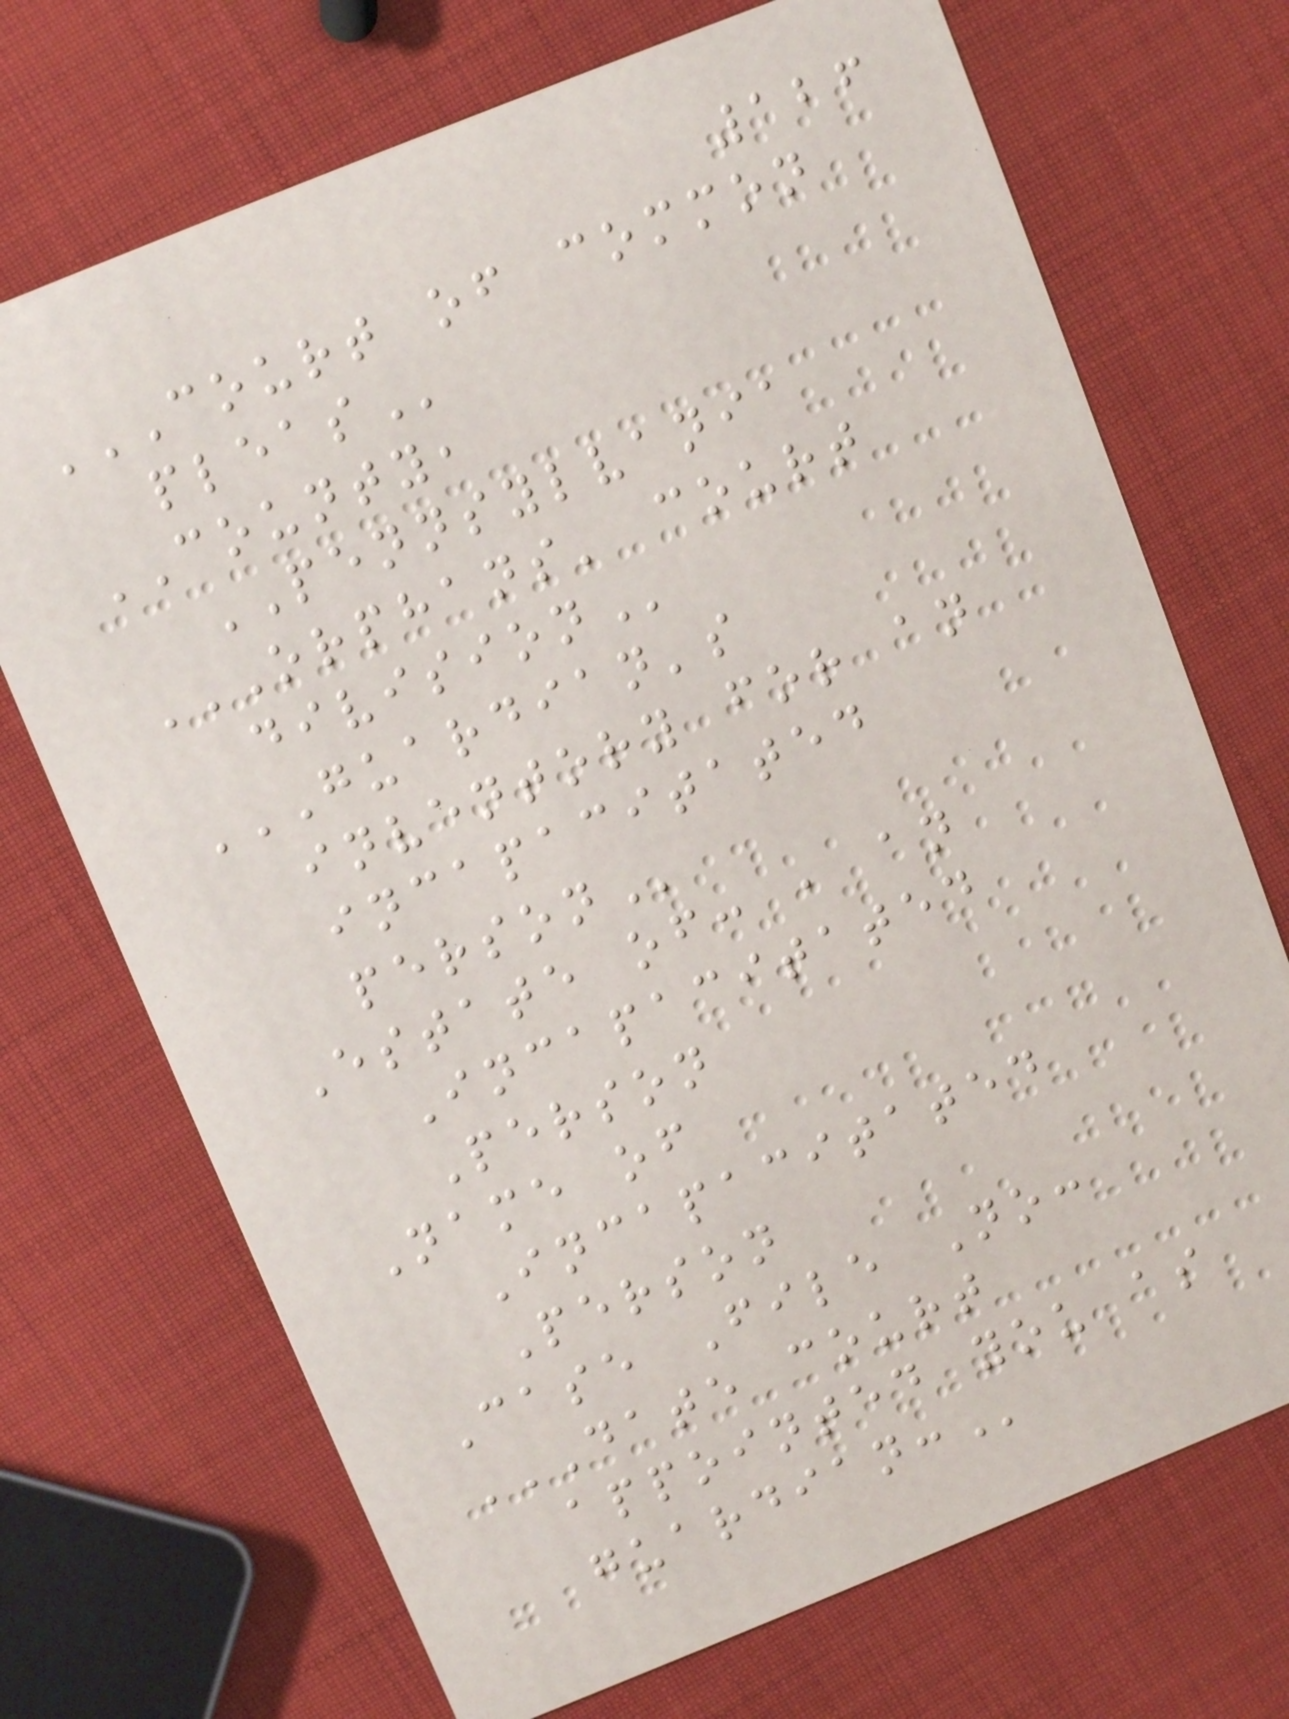126
COURT OF COMMON
PLEAS
COUNTY,
PENNSYLVANIA
ORPHANS' COURT
DIVISION
GUARDIAN'S
INVENTORY FOR AN
INCAPACITATED
PERSON
Estate of: , an
Incapacitated
Person
Name of
Incapacitated
Person
Case File No:
DATE COURT
APPOINTED YOU AS
GUARDIAN:
